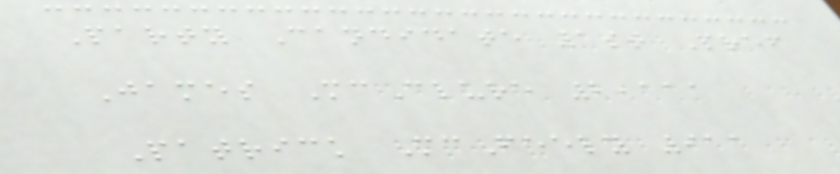Party Candidate 1st Pref
James McClure 2,111
Patrick McFeely 911
